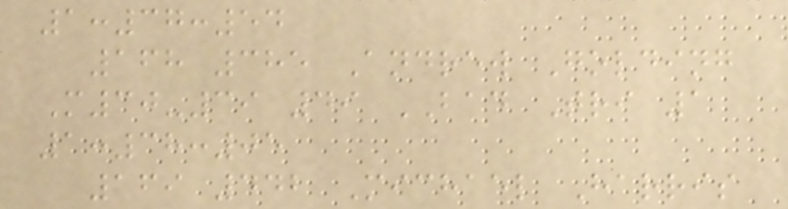1:37:54
168 385 Andrew Golding
M30-39 49 BAD Tri 1
1:38:05
169 442 Michael Harris
